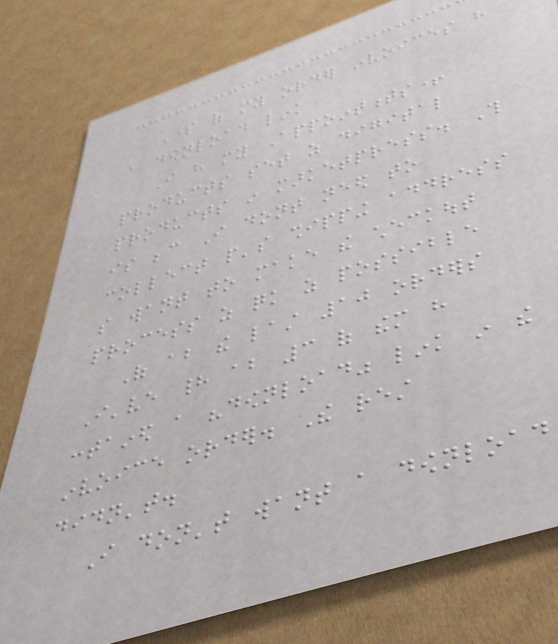Some of my order invoices have
a download link
I have my Appointments+
products set as digital
products in marketpress. This
is because I dont need to
collect people's shipping address
so want to make the checkout
process as quick as possible
Of about the last 10 orders
I've had about 3 of them have
contained a "download" link in the
invoice order. The rest
didn't.
I don't want a download
